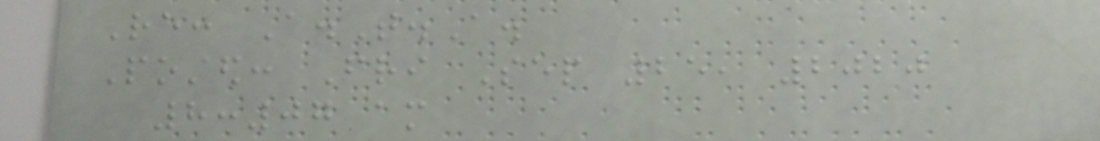Re: A.T.A.
Posted: Fri Sep 25, 2020
8:07 am
